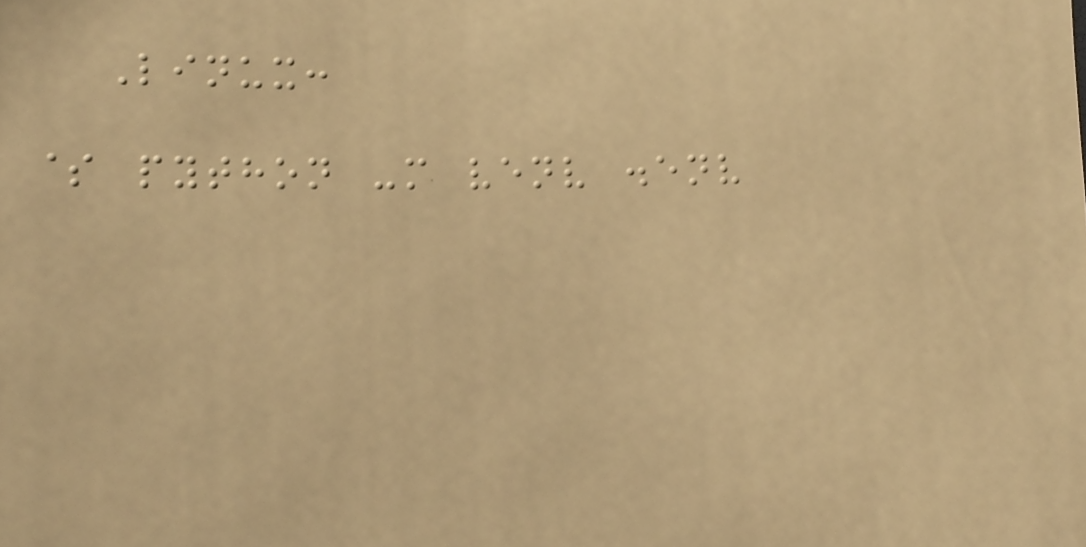Linux:
$ python -m venv .env
